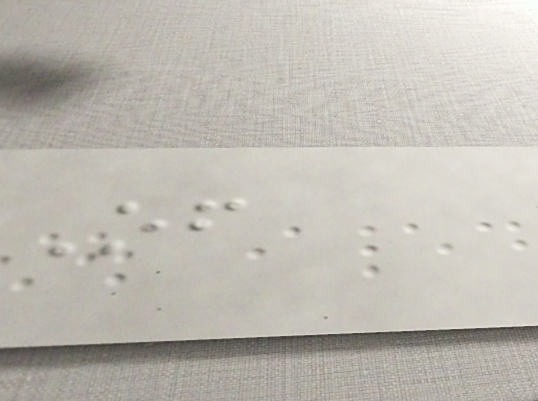Of
